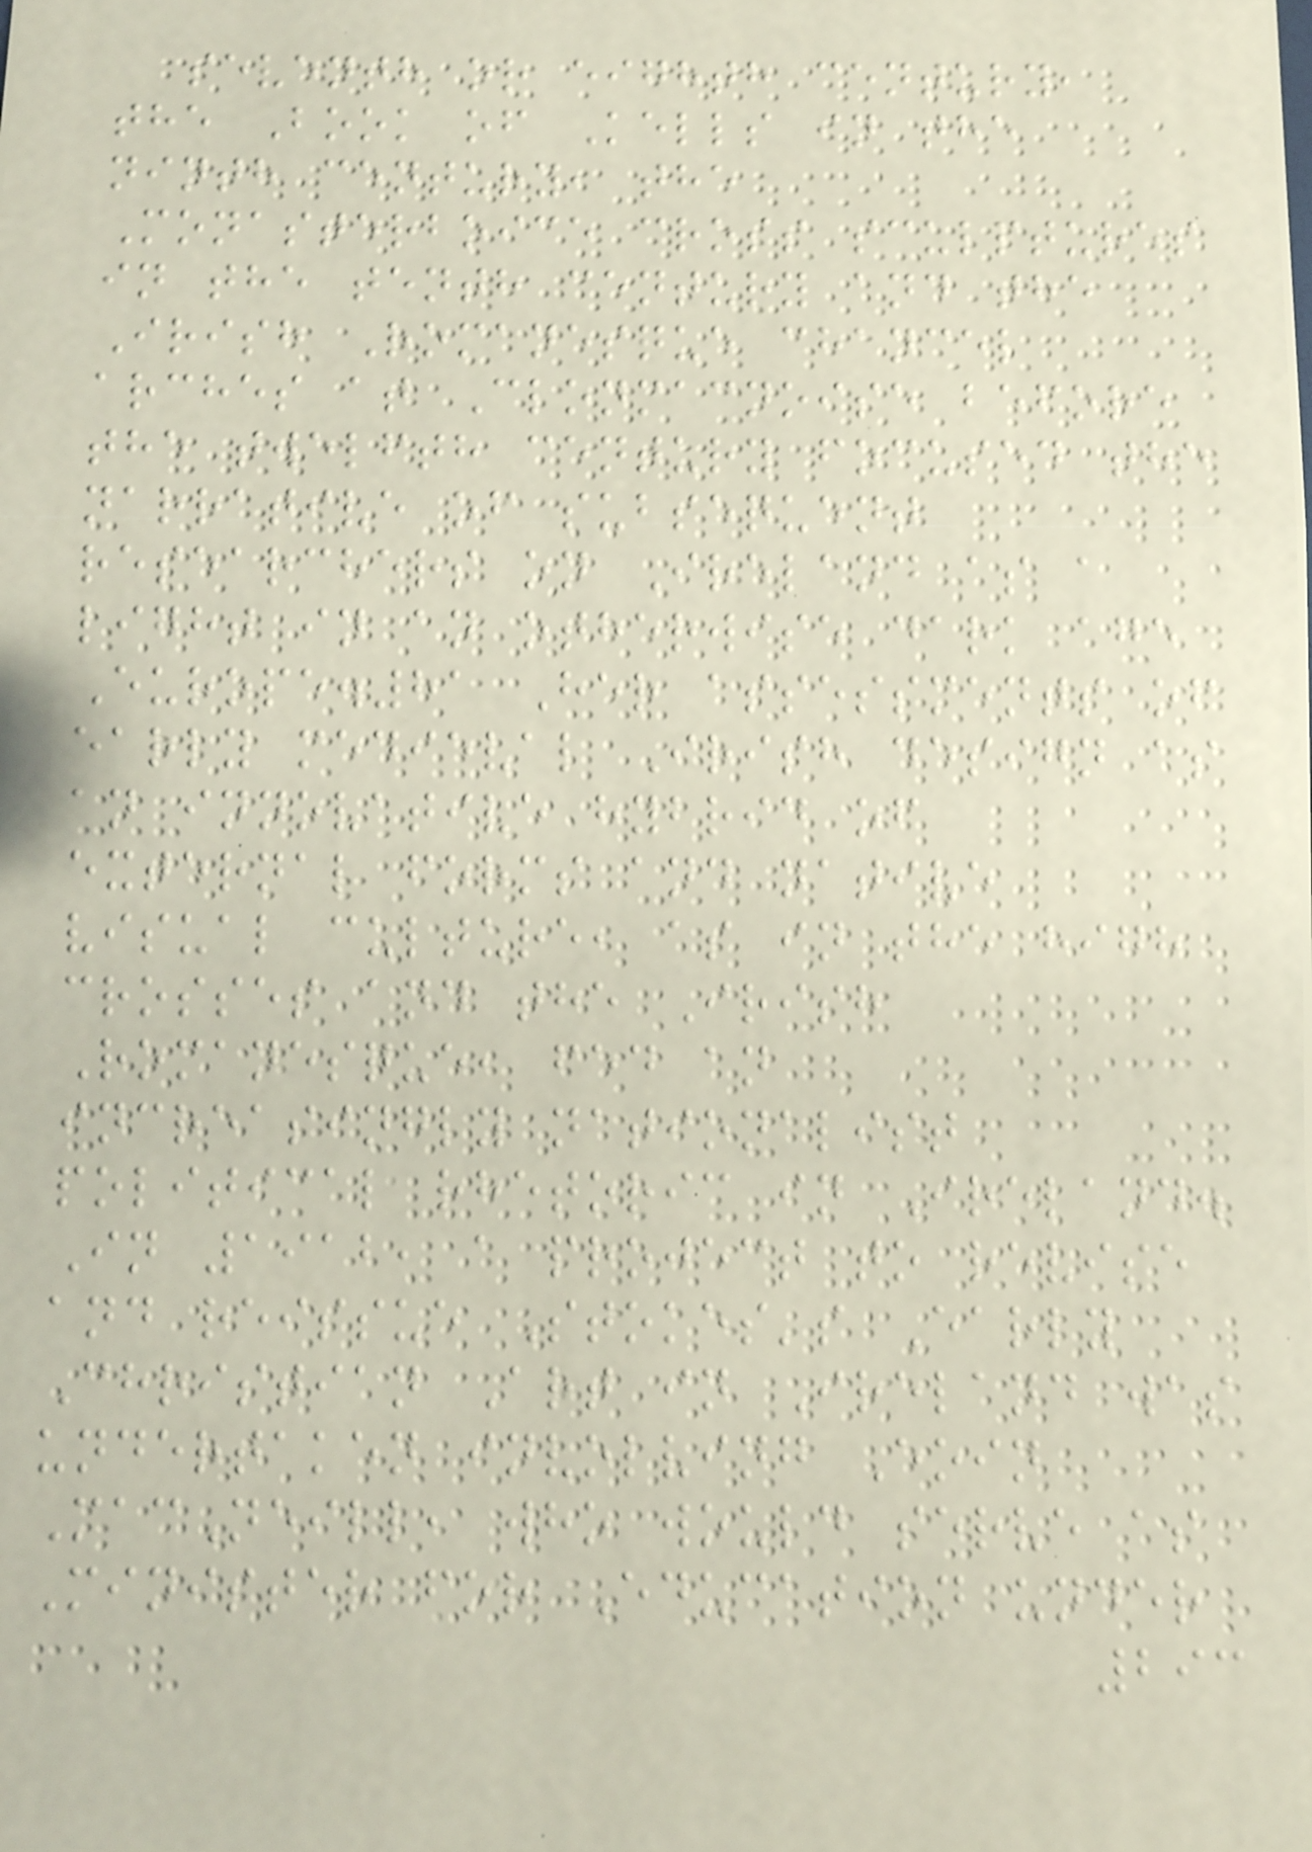seventh or eighth century,
the Book of Kells in the
ninth century, the
Monasterboice cross sculptures
in the tenth century and the
Irish Romanesque chancel
arches at Clonmacnoise before
the twelfth century focused the
narrative of subsequent
researchers on Ireland as a
light in an otherwise dark age
Europe.81 Her assessments of
early medieval Irish design as
an innovative hybrid of
external forms and native
visual culture, as in the high
crosses and the Irish
Romanesque, fed an
increasingly nationalist
political rhetoric in Ireland.
In 1912, a project to revise
and reissue Stokes's Early
Christian Art in Ireland was
undertaken involving Eoin
MacNeill, who would serve as
Minister for Education under
293
